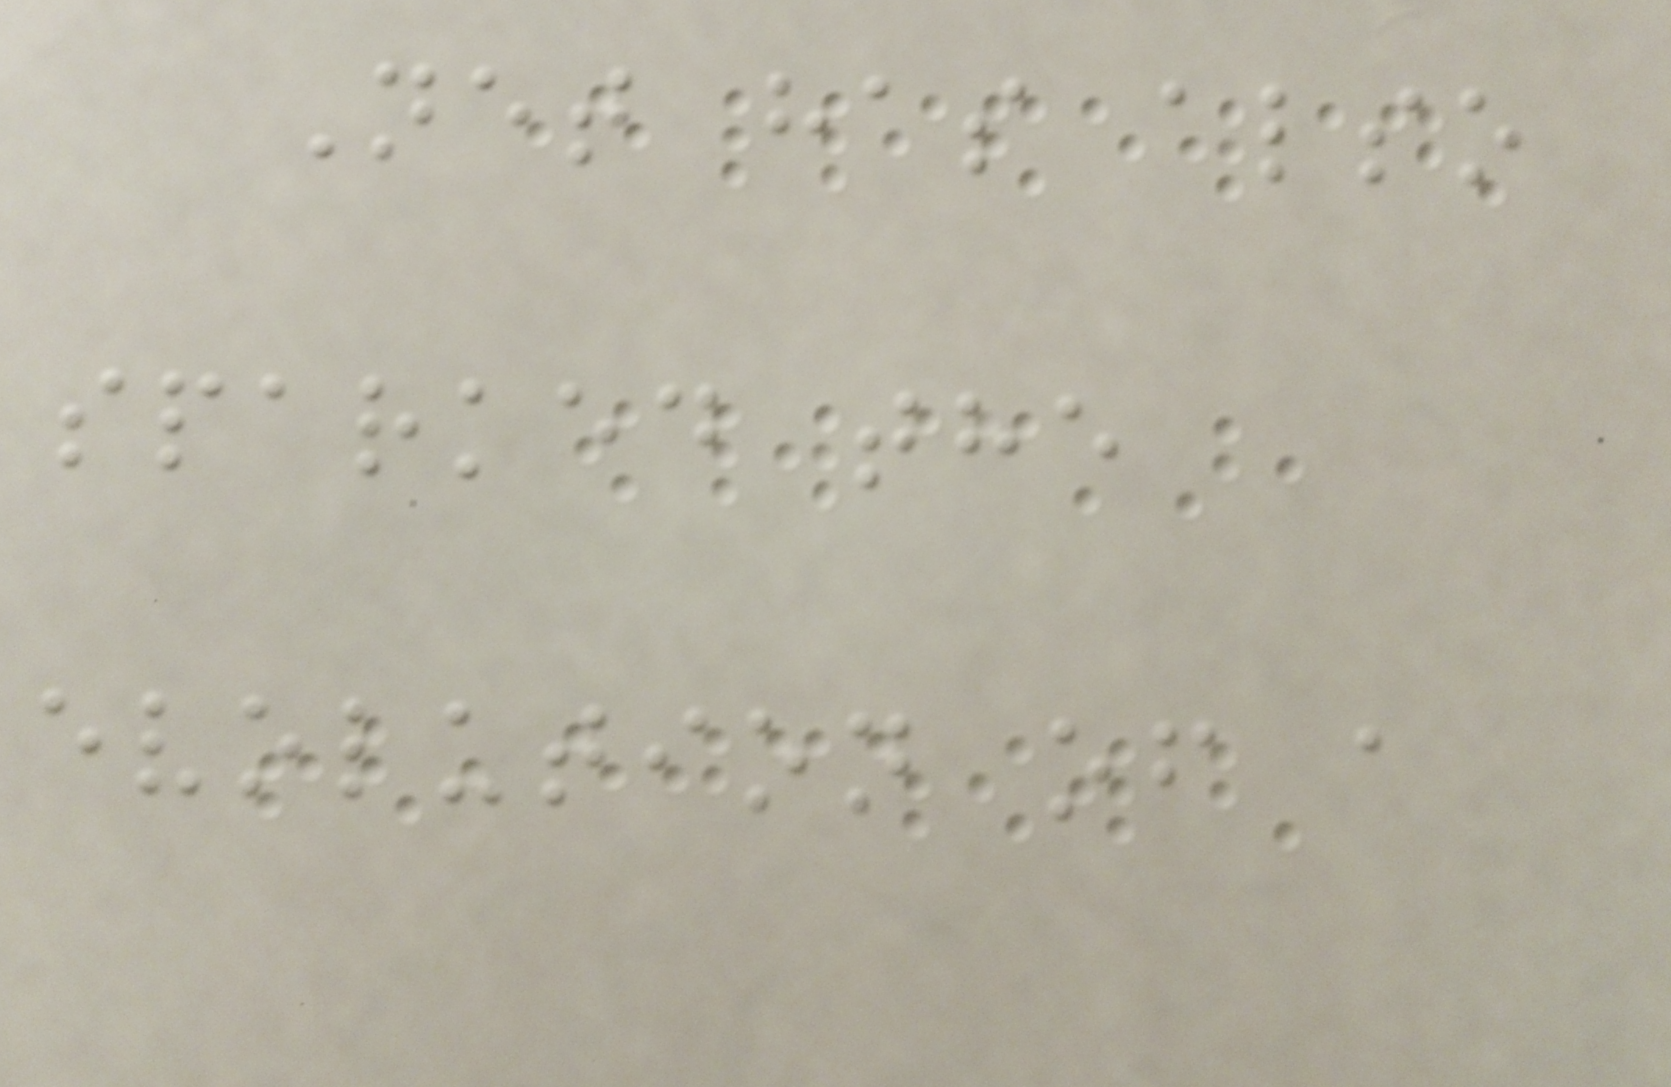Net has also
sparked the
evolution of a
